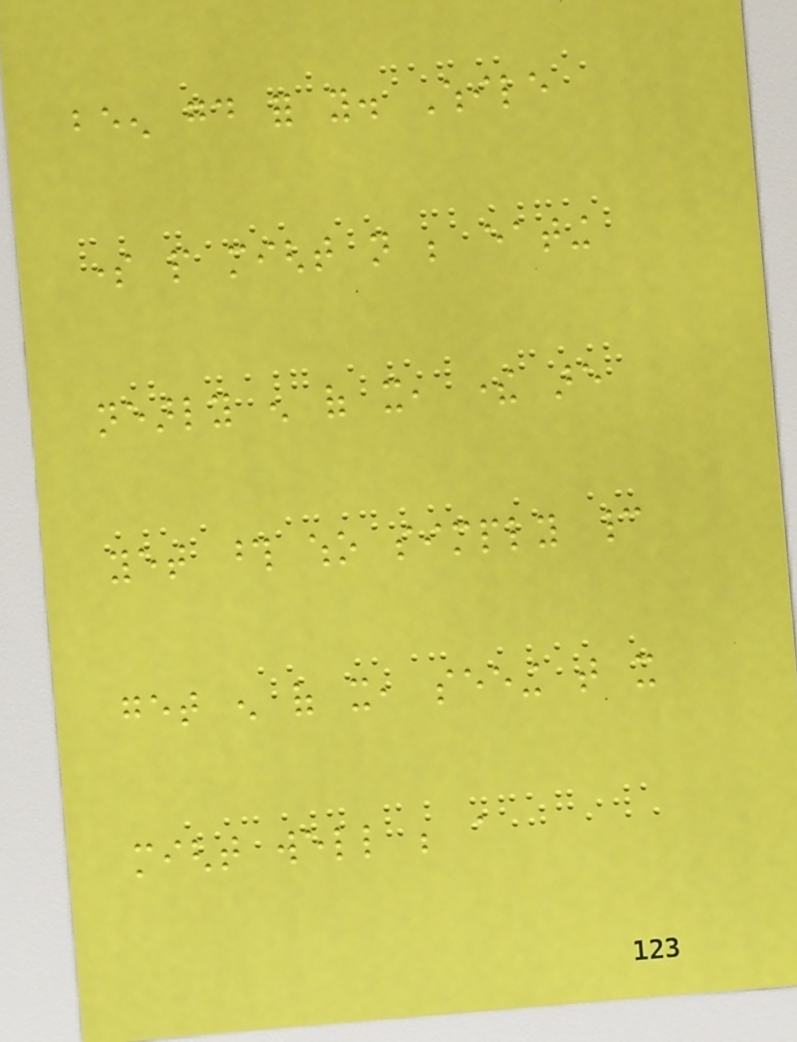been good for you. While
some people might not be eating
nearly enough of it, there are
yet those who simply cannot
get enough of it, seeing that it
might well be a
